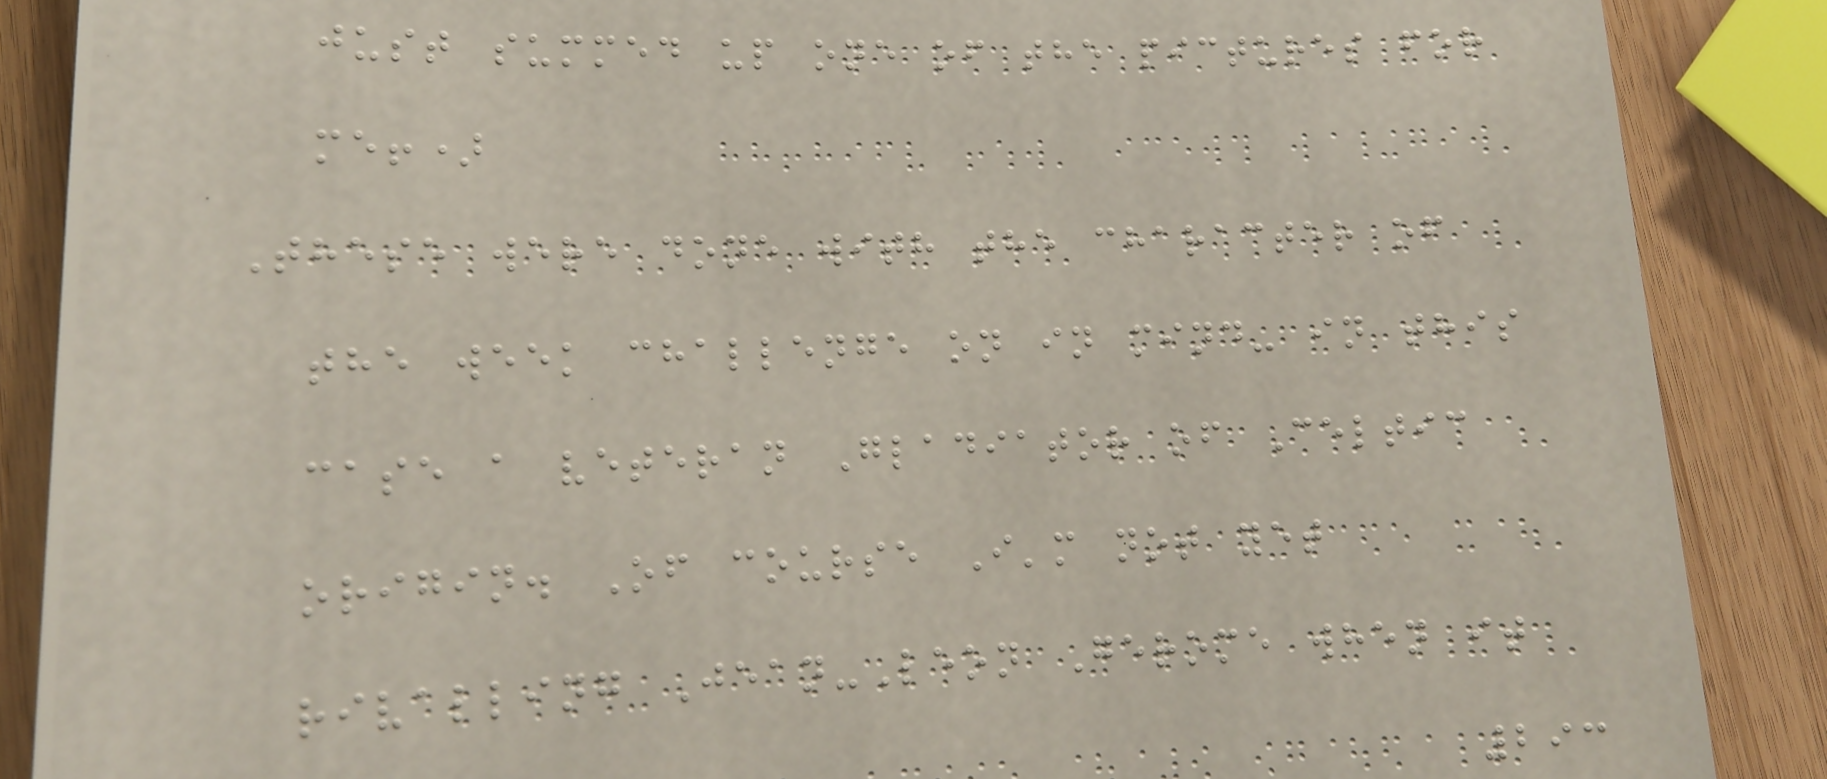just summed up one of the pictures for
me!)
These were done with the character of
the week challenge on in mind- in this
case a veteran Gladiator of Celtic
origin. Of course I'm not yet
rivalling Jean-Leon Gerome when it
293
